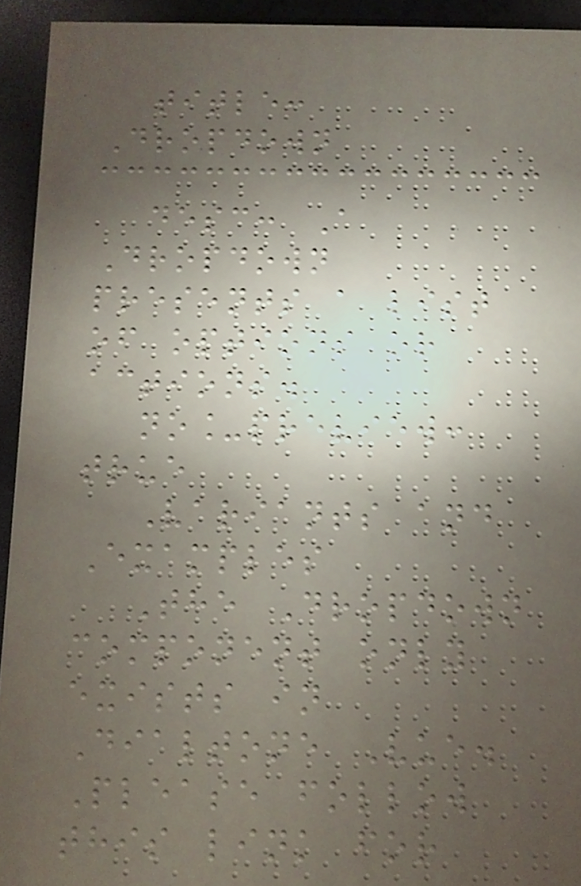title:
Dropdown
desc: A
Dropdown
presents a list
of options or
actions.
no_preview:
true
Variants and
Examples
The Dropdown
component only
exists in
Dialtone Vue.
Please follow
this link for
